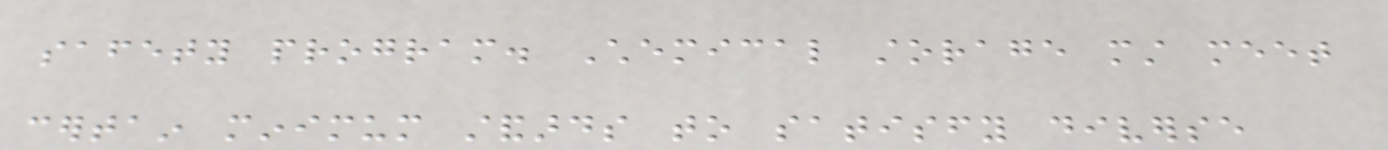safety program. Chemical storage must meet
certain minimum standards to satisfy diverse
